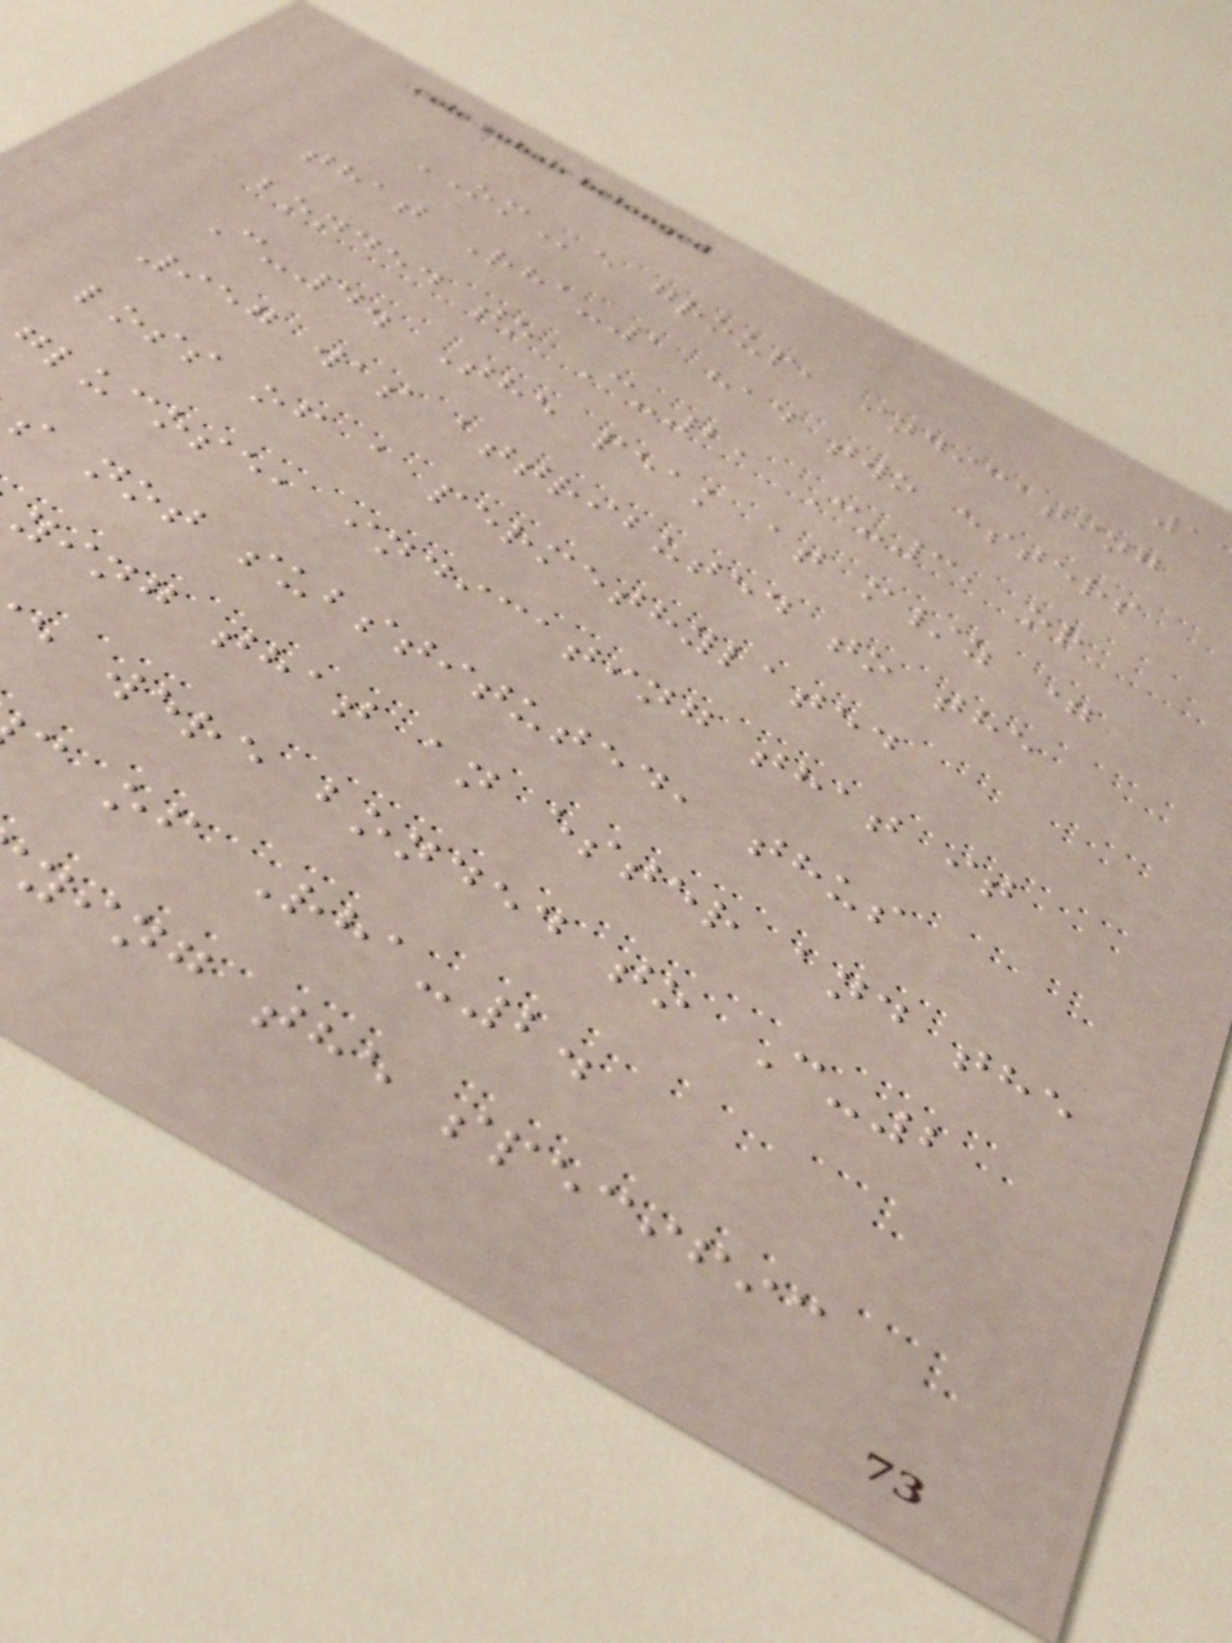OMe group, indicating
that Rha-1 had two esters
bonded to C-2, C-3, or
C-4. The peak at m/z =
957 was attributed to the
loss of a permethylated
glucose, indicating that it
s not substituted, thus
ying that an ester and the
e were bonded to C-2
c of Rha-2.
ying the specific
